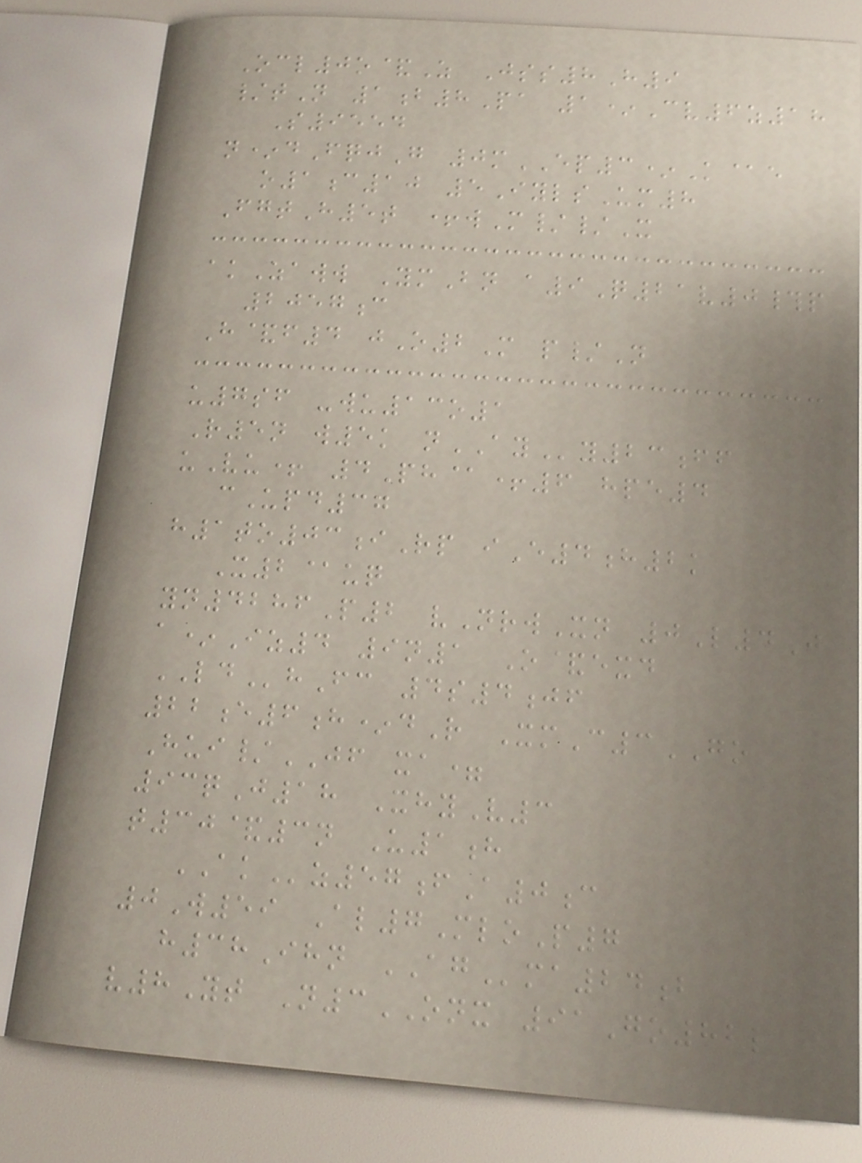Ocl0o&Z Jss8H9
/tN 1b8Pa 1*Cv6z18
S9554
n*dFqjG 0mEP3*K@e
o1c10 5IylsUm8
FgtH5t +wM//X
akZaww YmBn a9Q21v0#p
2057c
H&f4 jO2M p/N
u7sf -wu13o1
R5n w5k nAYy23ff
uVu+ 4Ph@+6 hpe4
cUpd37
h1to03iRp iE4h2k
X2@uq
yn4286P2 vNrwXn 0L4J
a*Iz4 9n1 O&exd
LDhFc 4s4jf
22e6h*dR XmC3GO
Hui/JF xa=
93qJ18 XhyV3
t30&3n U1h
AKz57fA0c
0W59 Al7MloP7
h38Ihn AGma24b
v8Yt N3ONX 91Go82l
